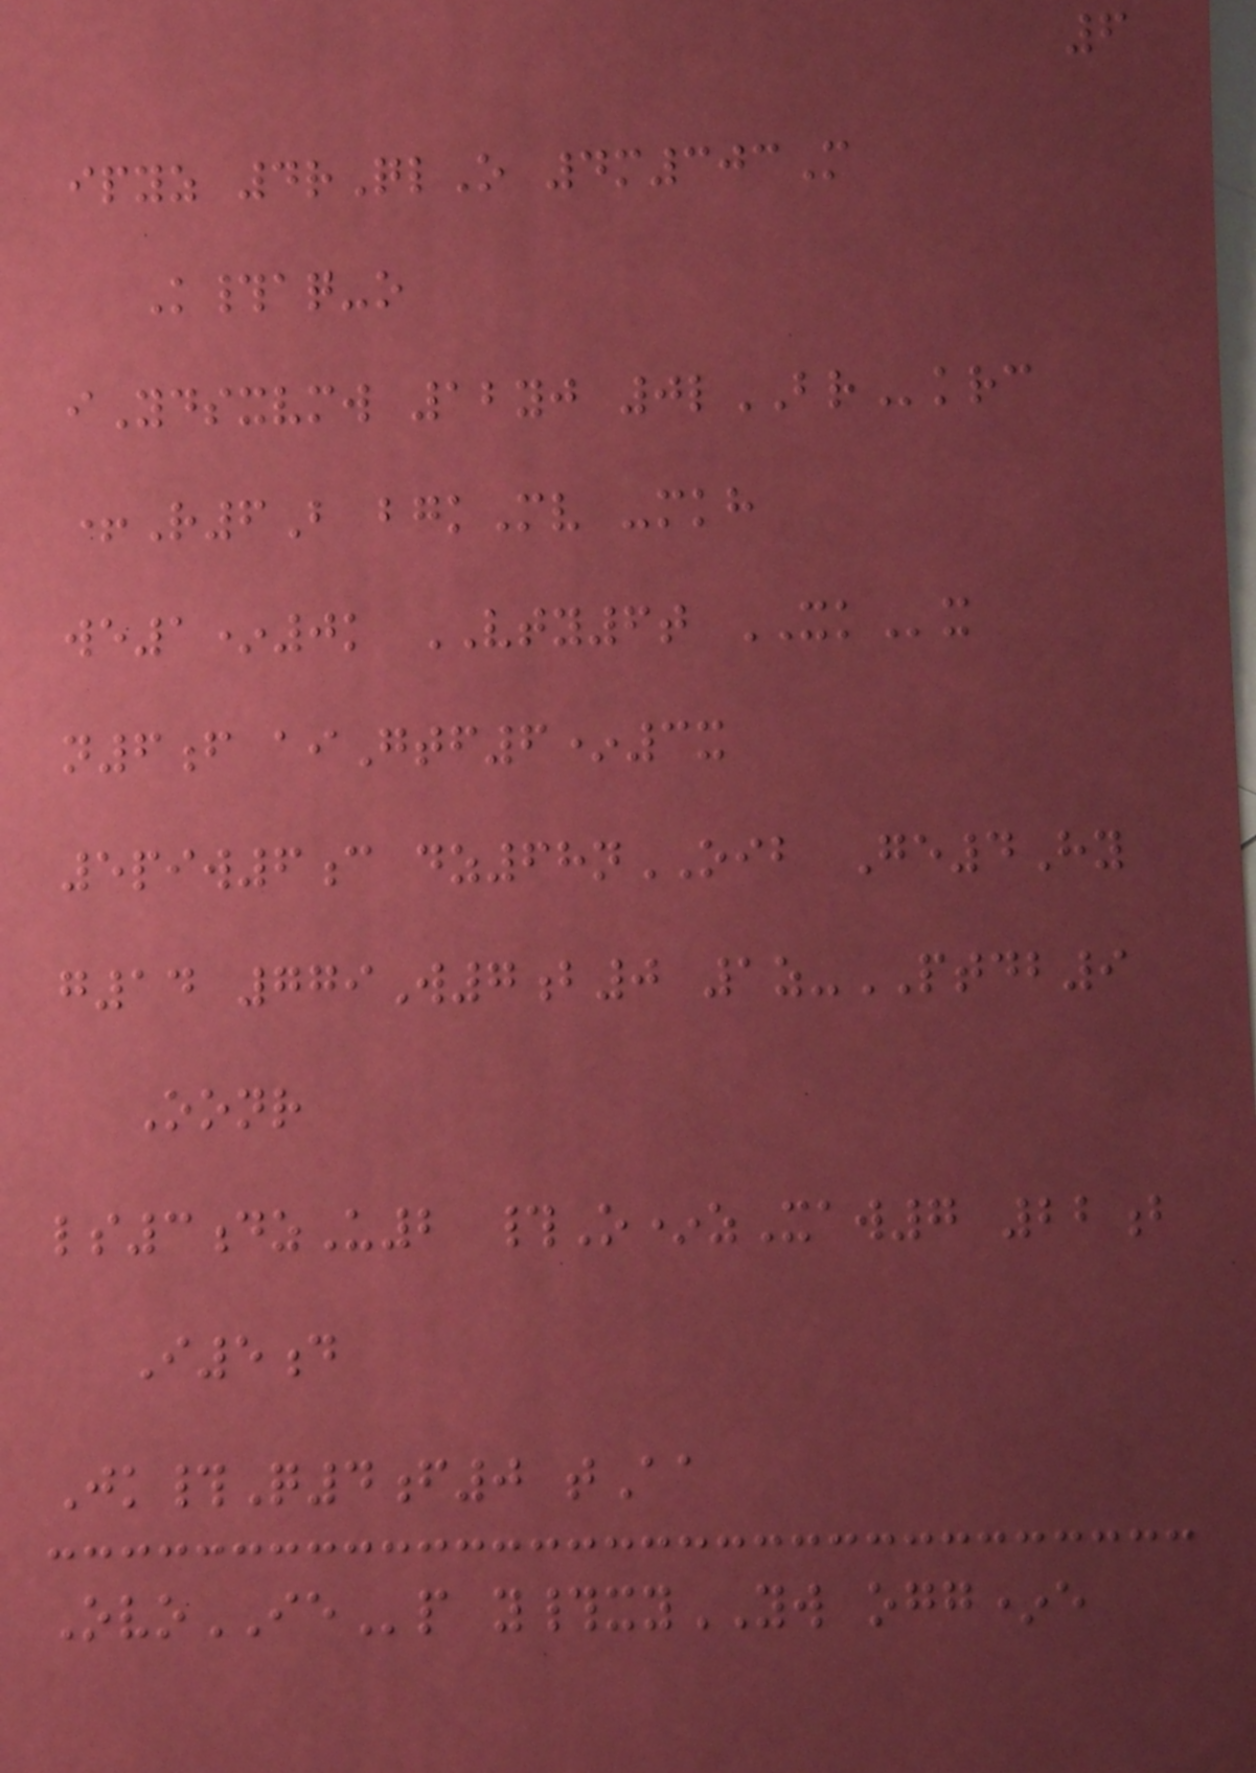6
ipyz 4rQlO 4m303M
K#aq-o
iYdsxvmw 12yj 0lBRkrc
+R6B bgkMv -mkh
we1*0k VTY6t XKx
n6f aiGtf6*3x
5piw6c dz68nOIB Ge4Hy
g14 779W7b0 1z-PTDB9
Oonr
ls3dzU2 #O*zXaw7 22b
I5d
Jk#Q4f0 tAa
OvoIEp y#xyYW ogg*e
